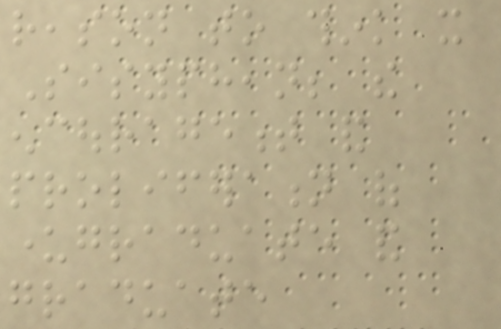reason to think it
Sisyphean; the
encouragement and
proliferation of
undergraduate and
graduate
